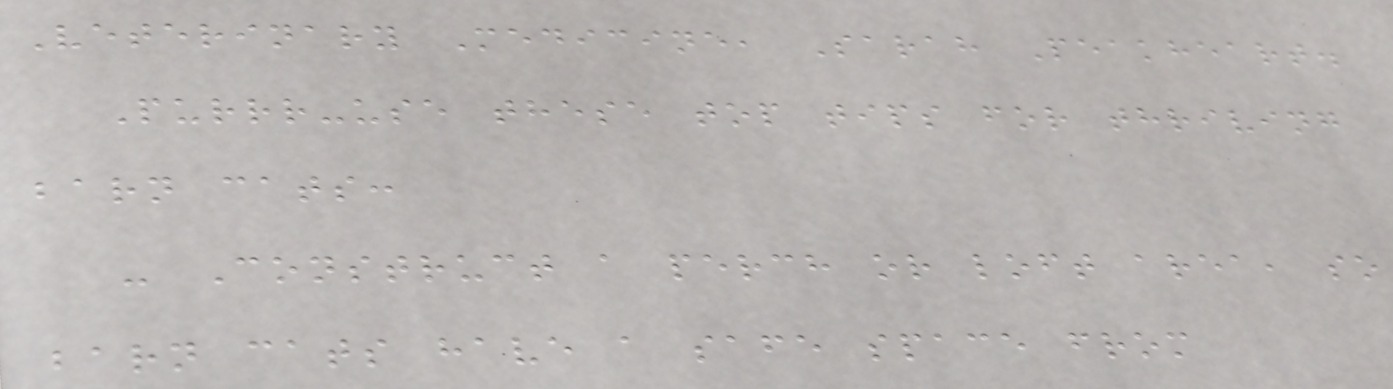Veterinary Medicine, Sarah Peakheart.
Purrr-use these top tips for thriving
barn cats:
- Construct a perch or loft area, so
barn cats have a safe space from
